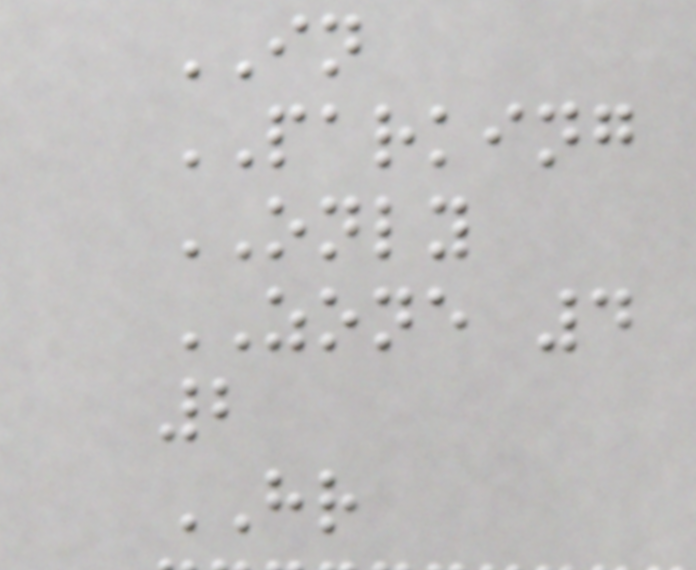IN
PARKING
ONLY
ZONE 4
2
HR
